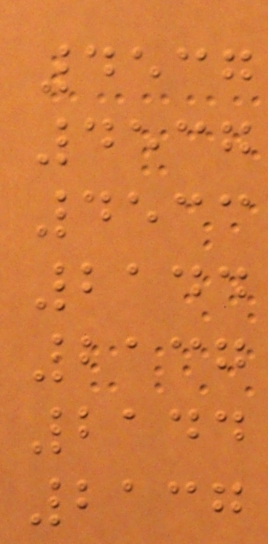4537
4537
4533
2144
2137
2144
2137
